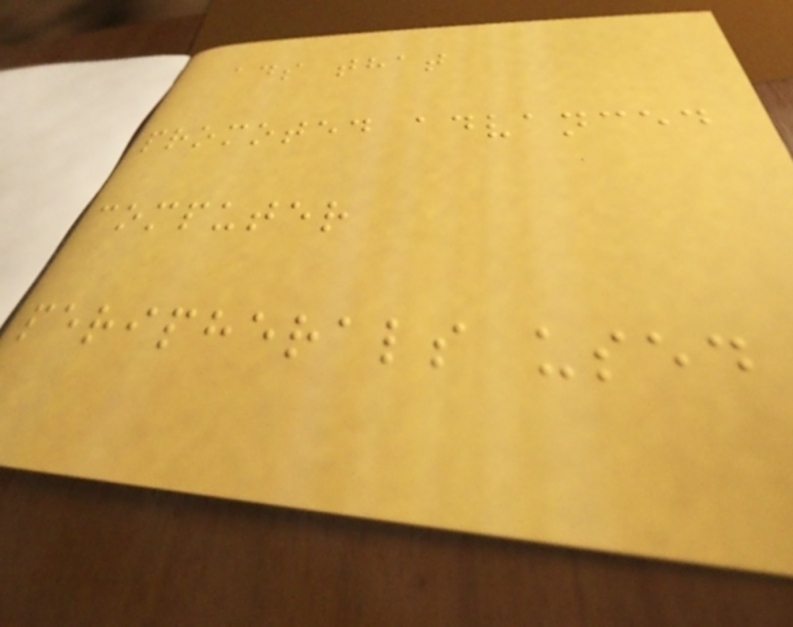ads that
promoted advanced
computer
peripherals used
